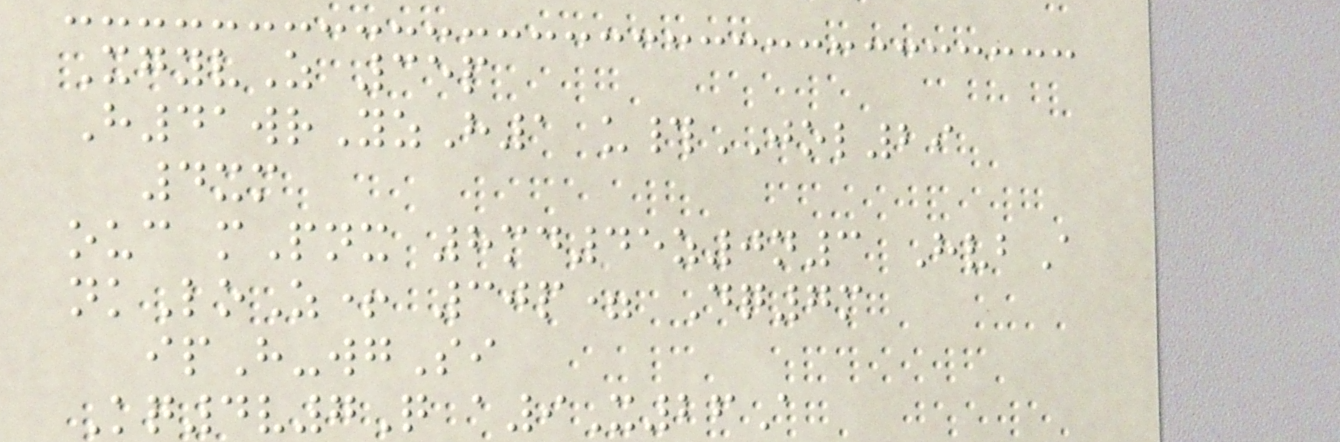XgyvZ 35p
H41wrYzH1 u#JOL29
4xm
ouc mPnx 8md45z0n3 HvbA
nkLoZ+ 30p= Dq7m
ipH-wgSi
Kq4v7Q a9X26A
